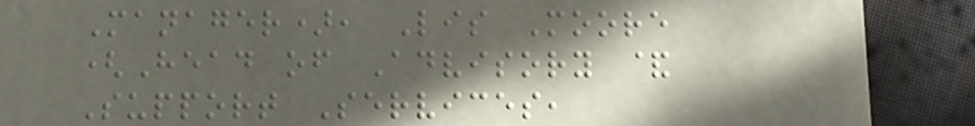Manager), Lis Moore
(Head of Advisory &
Support Services,
